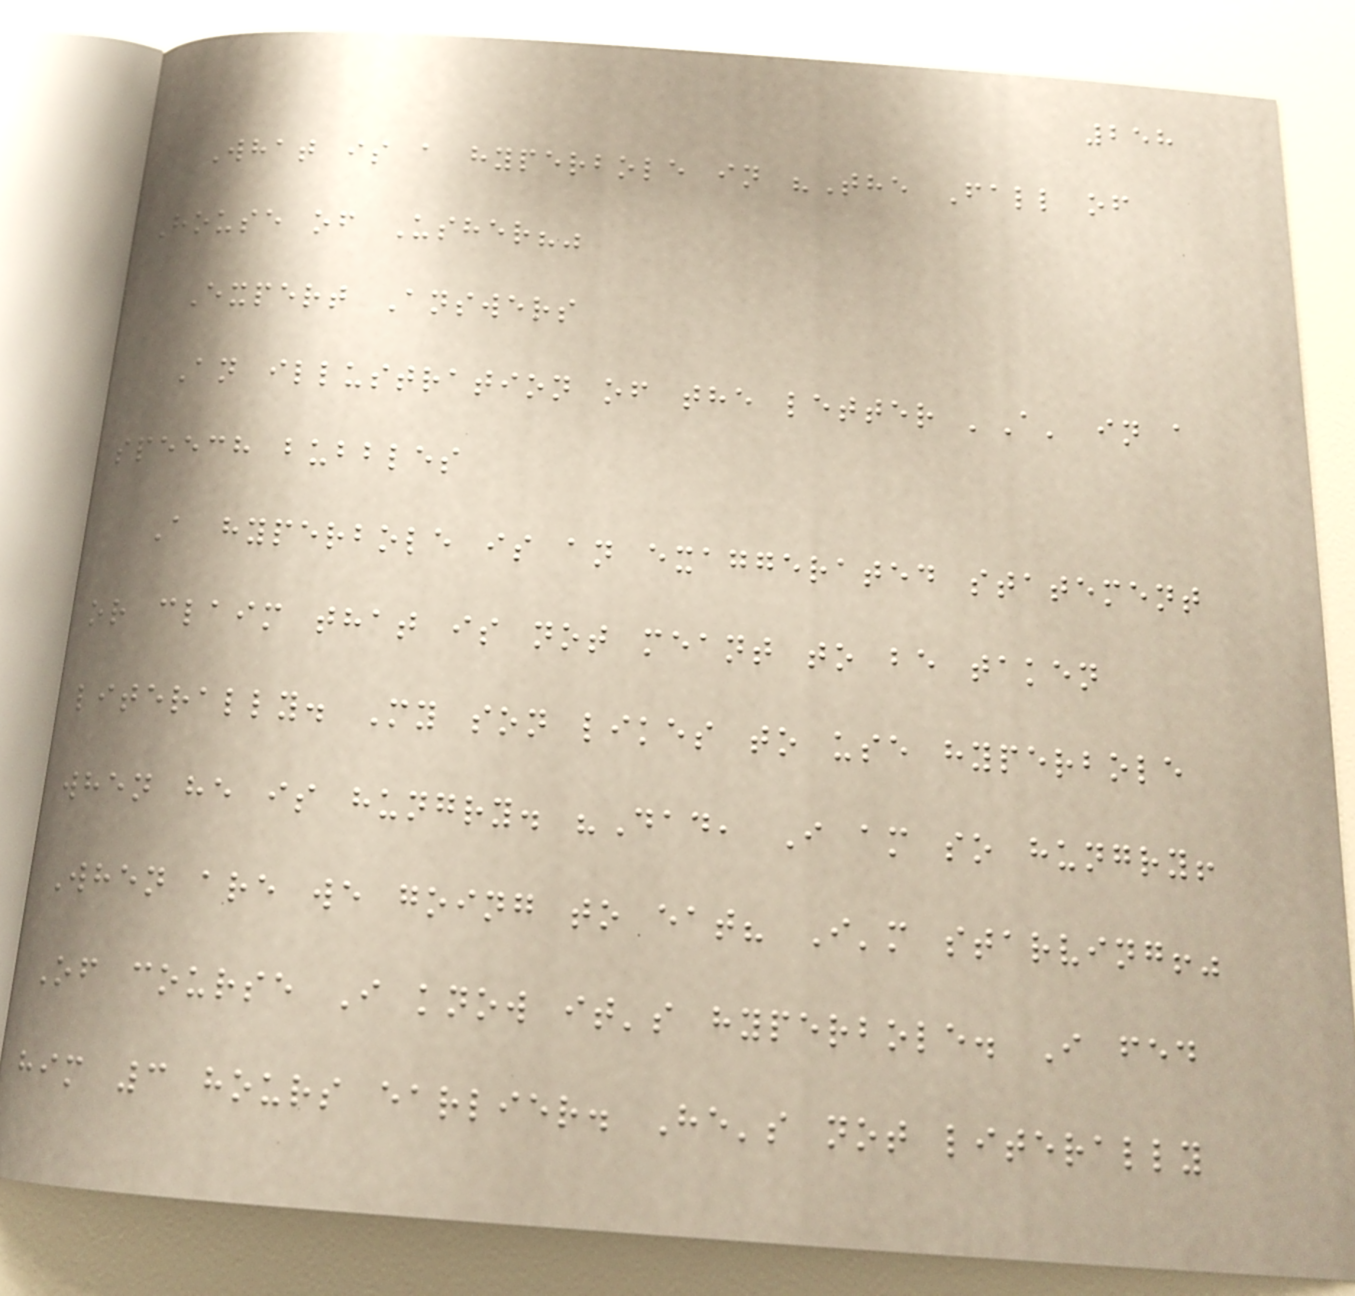258
What is a hyperbole in "The Fall of
House of Usher?"
Expert Answers
An illustration of the letter 'A' in a
speech bubbles
A hyperbole is an exaggerated statement
or claim that is not meant to be taken
literally. My son likes to use hyperbole
when he is hungry. "Dad, I am so hungry!
When are we going to eat? I'm starving!"
Of course I know it's hyperbole. I fed
him 3 hours earlier. He's not literally
